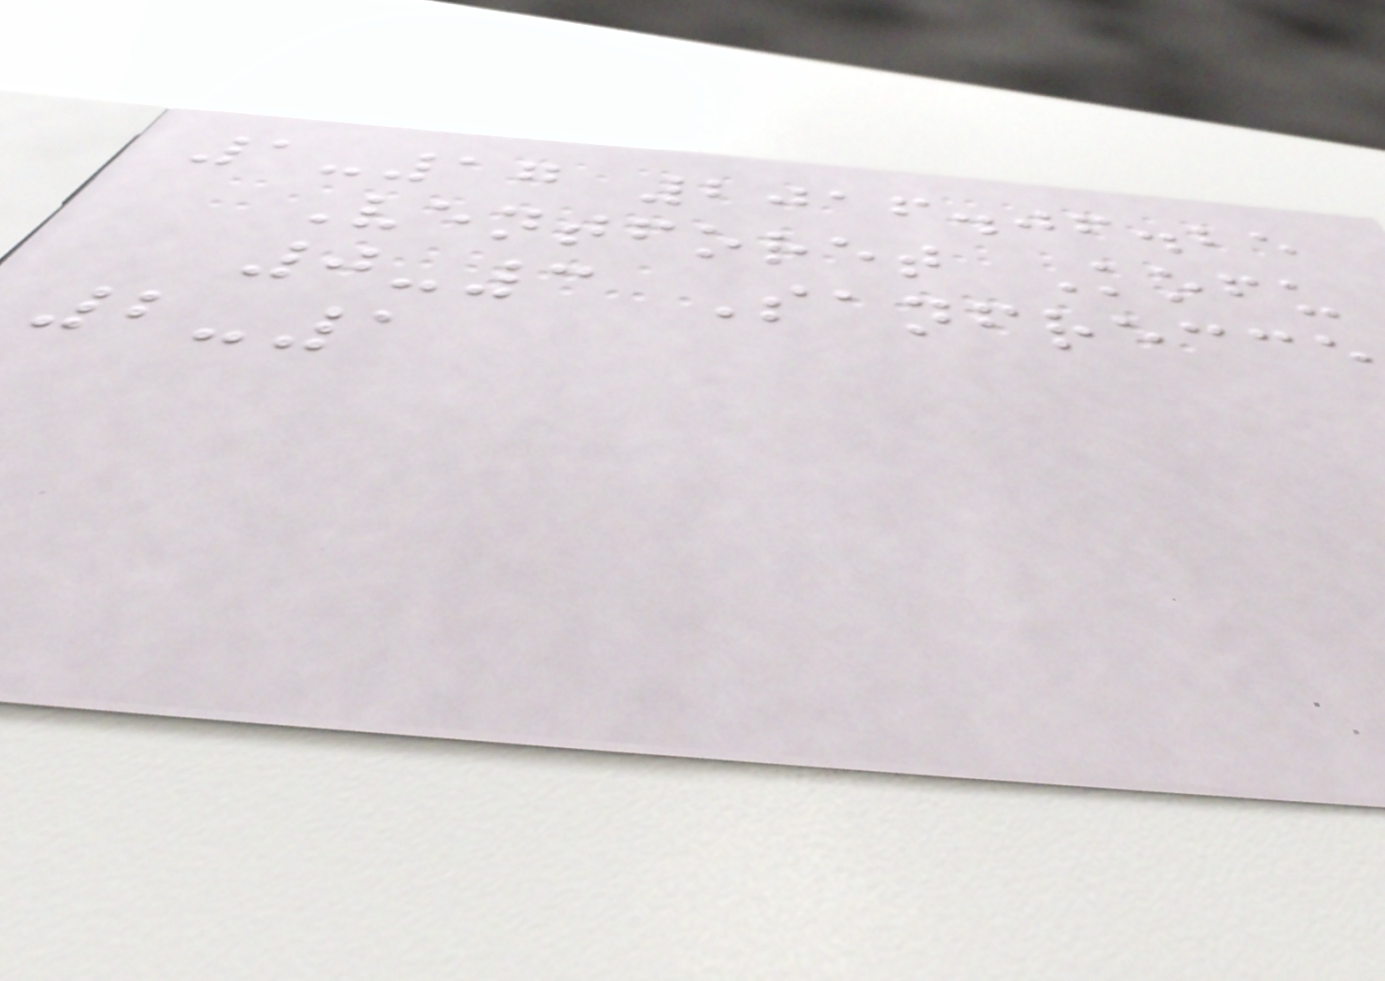1-17 2016.06.25
Ventforet Kofu
0-3 Sanfrecce
2-1
